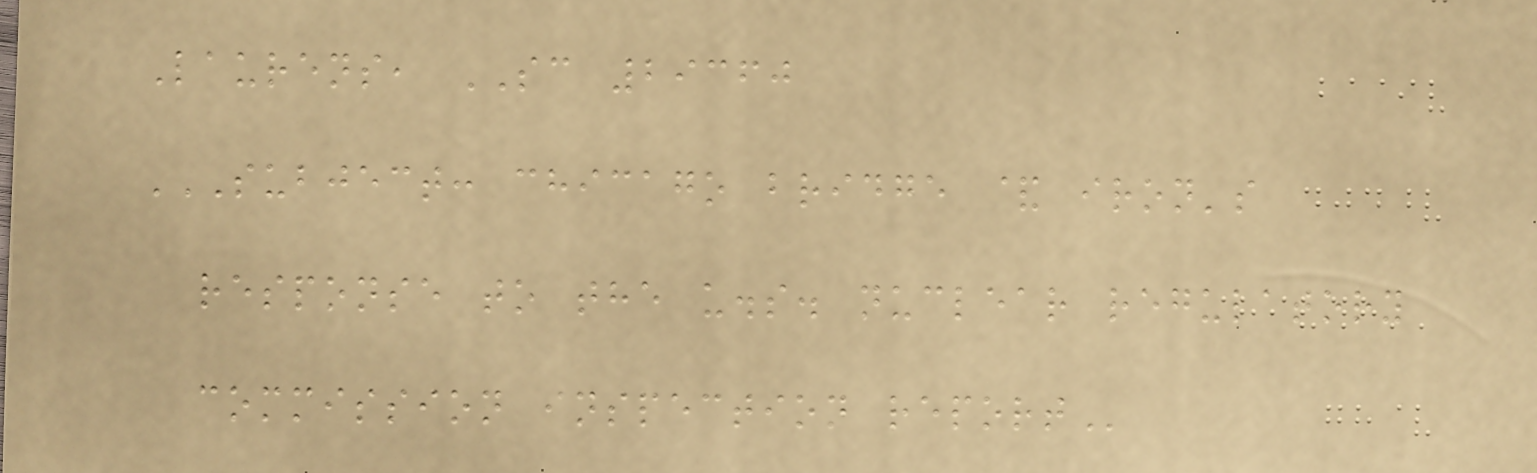Laurens, SC 29360
SUBJECT: CHICAGO BRIDGE & IRON'S
RESPONSE TO THE U.S. NUCLEAR REGULATORY
COMMISSION INSPECTION REPORT
